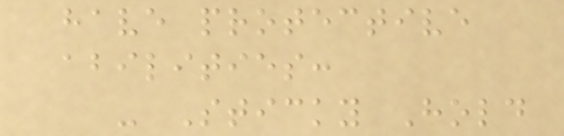have protective
abilities:
- Sticky Hold
